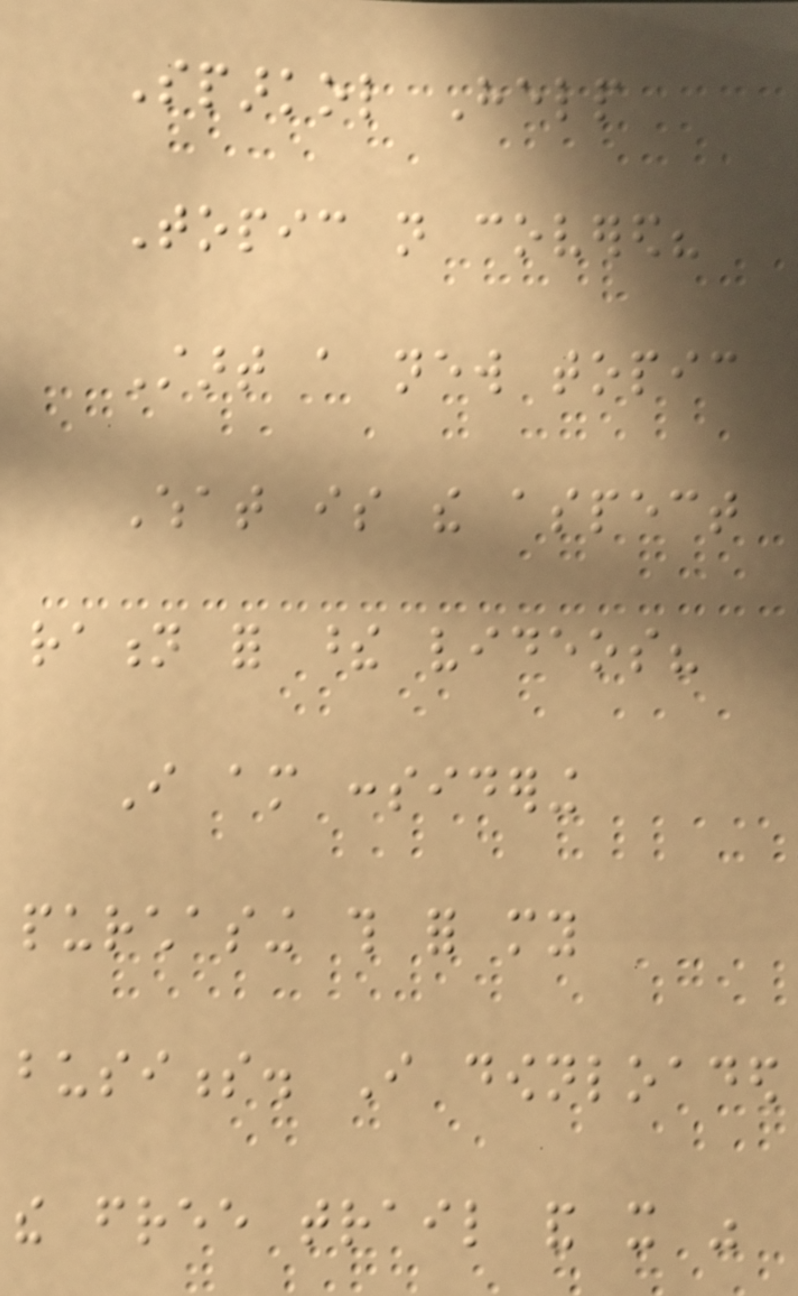Sparkol Help
Topic not covered?
Start a new topic
What is the aspect
ration for these videos?
I am considering
purchasing this for my
business. I downloaded
the free trail and it was
